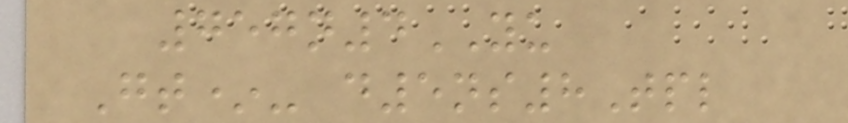757n4YU
Gt*- d5ns8Tpl
